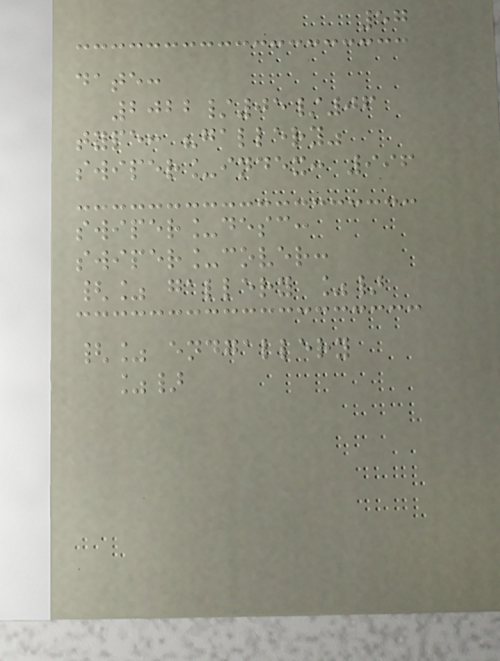57
date:
2022/05/06
type: "gallery"
swiper_index: 996
swiper_desc:
swiper_cover:
{% gallery %}
{% endgallery
%}
